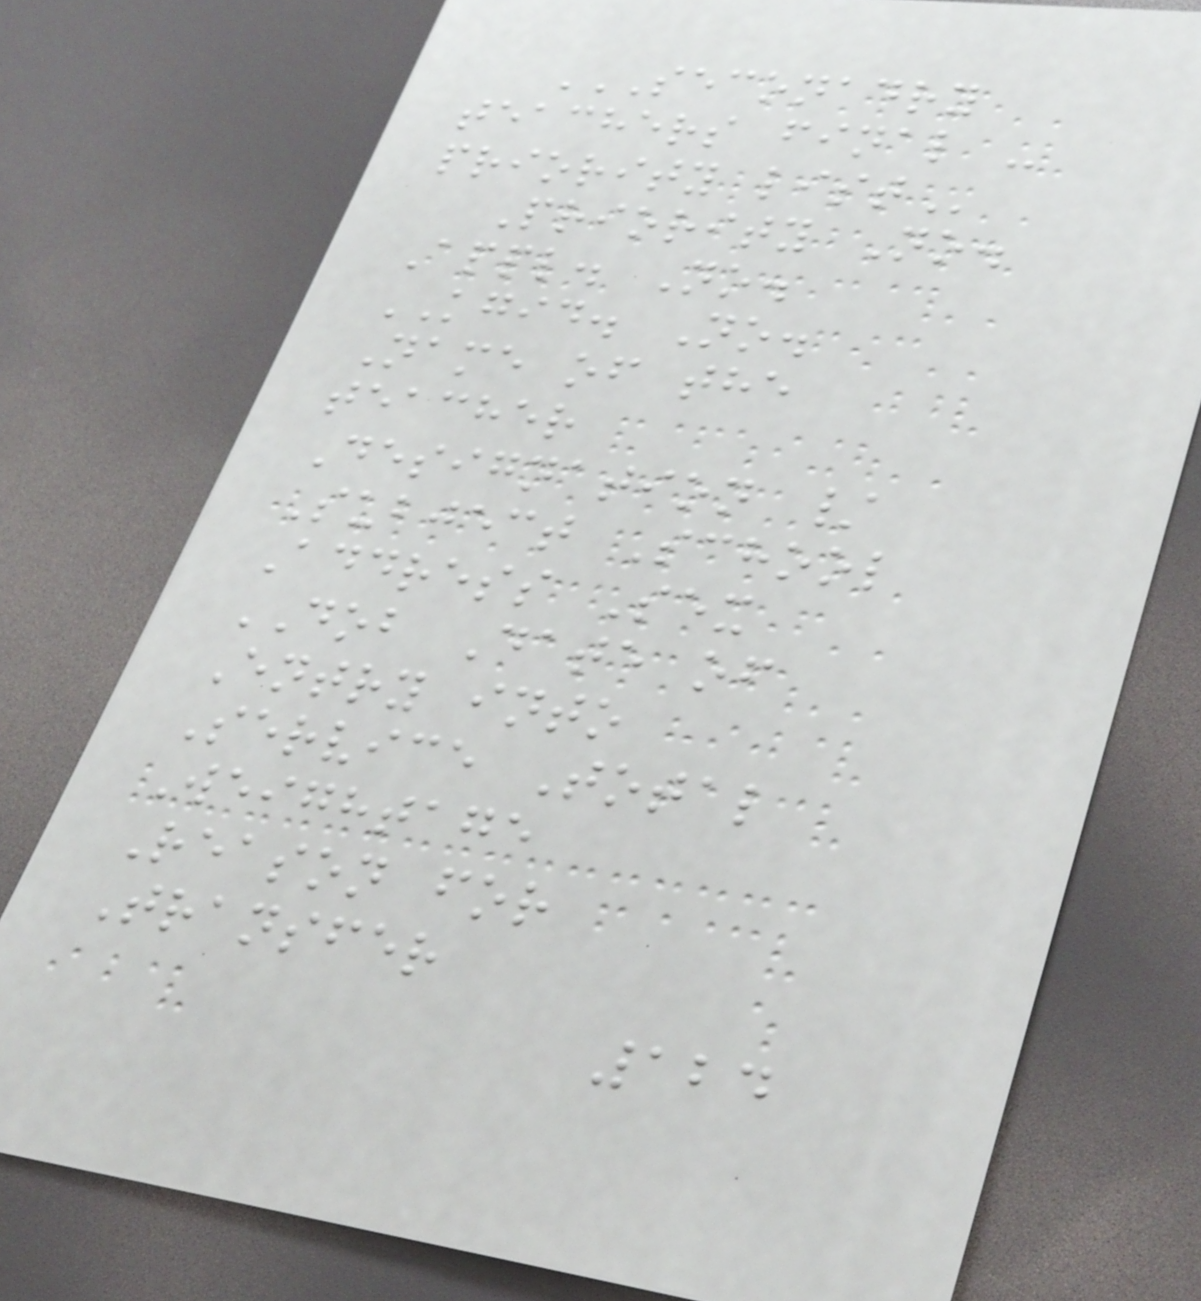SECONADRY
TEACHERS FINAL -
PRIORITY LIST
Priority No.
Appl. No.
KGID. No.
Name of the
teacher
Designation /
Subject School
Address Sex
DOB Date of
Entry into
Service Total
Weightage
Reason for
Transfer
124
